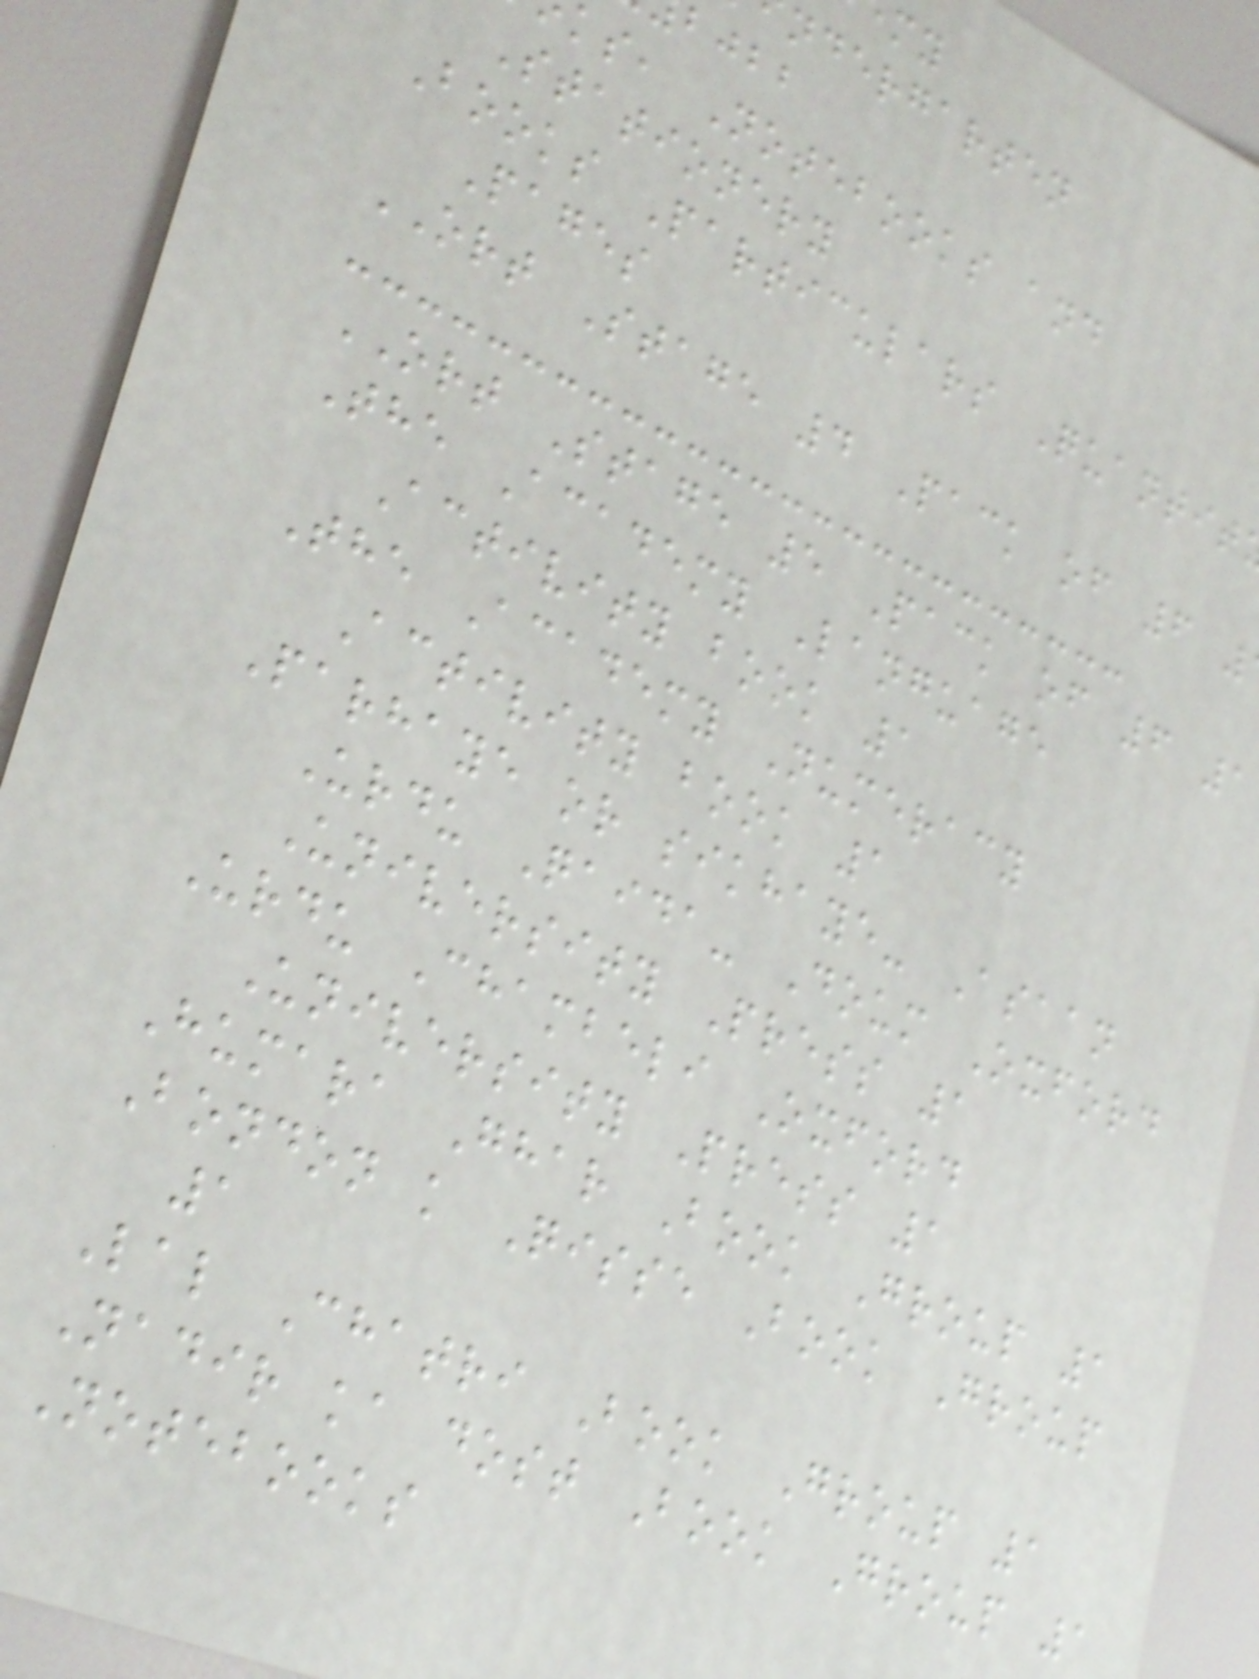ndergarten
bjbb
ks, Notebooks and
Stationery
Books Particulars Quantit
Pages
ORT Stage 4 Pack of 6
ORT Stage 5 Pack of 6 1
The Academy Language
Activity book 1
The Academy Numeracy
Activity book 1
Parhaye or sikhaye- Asaan
Urdu Qaida- Doum Oxford
University Press 1
Urdu Chambeli Oxford
University Press 1
Humara Ghar Book Group 1
Bondon k Qisse Book Group
1
Lal Chatri Book Group 1
Nadir ka dost Book Group 1
Notebooks
